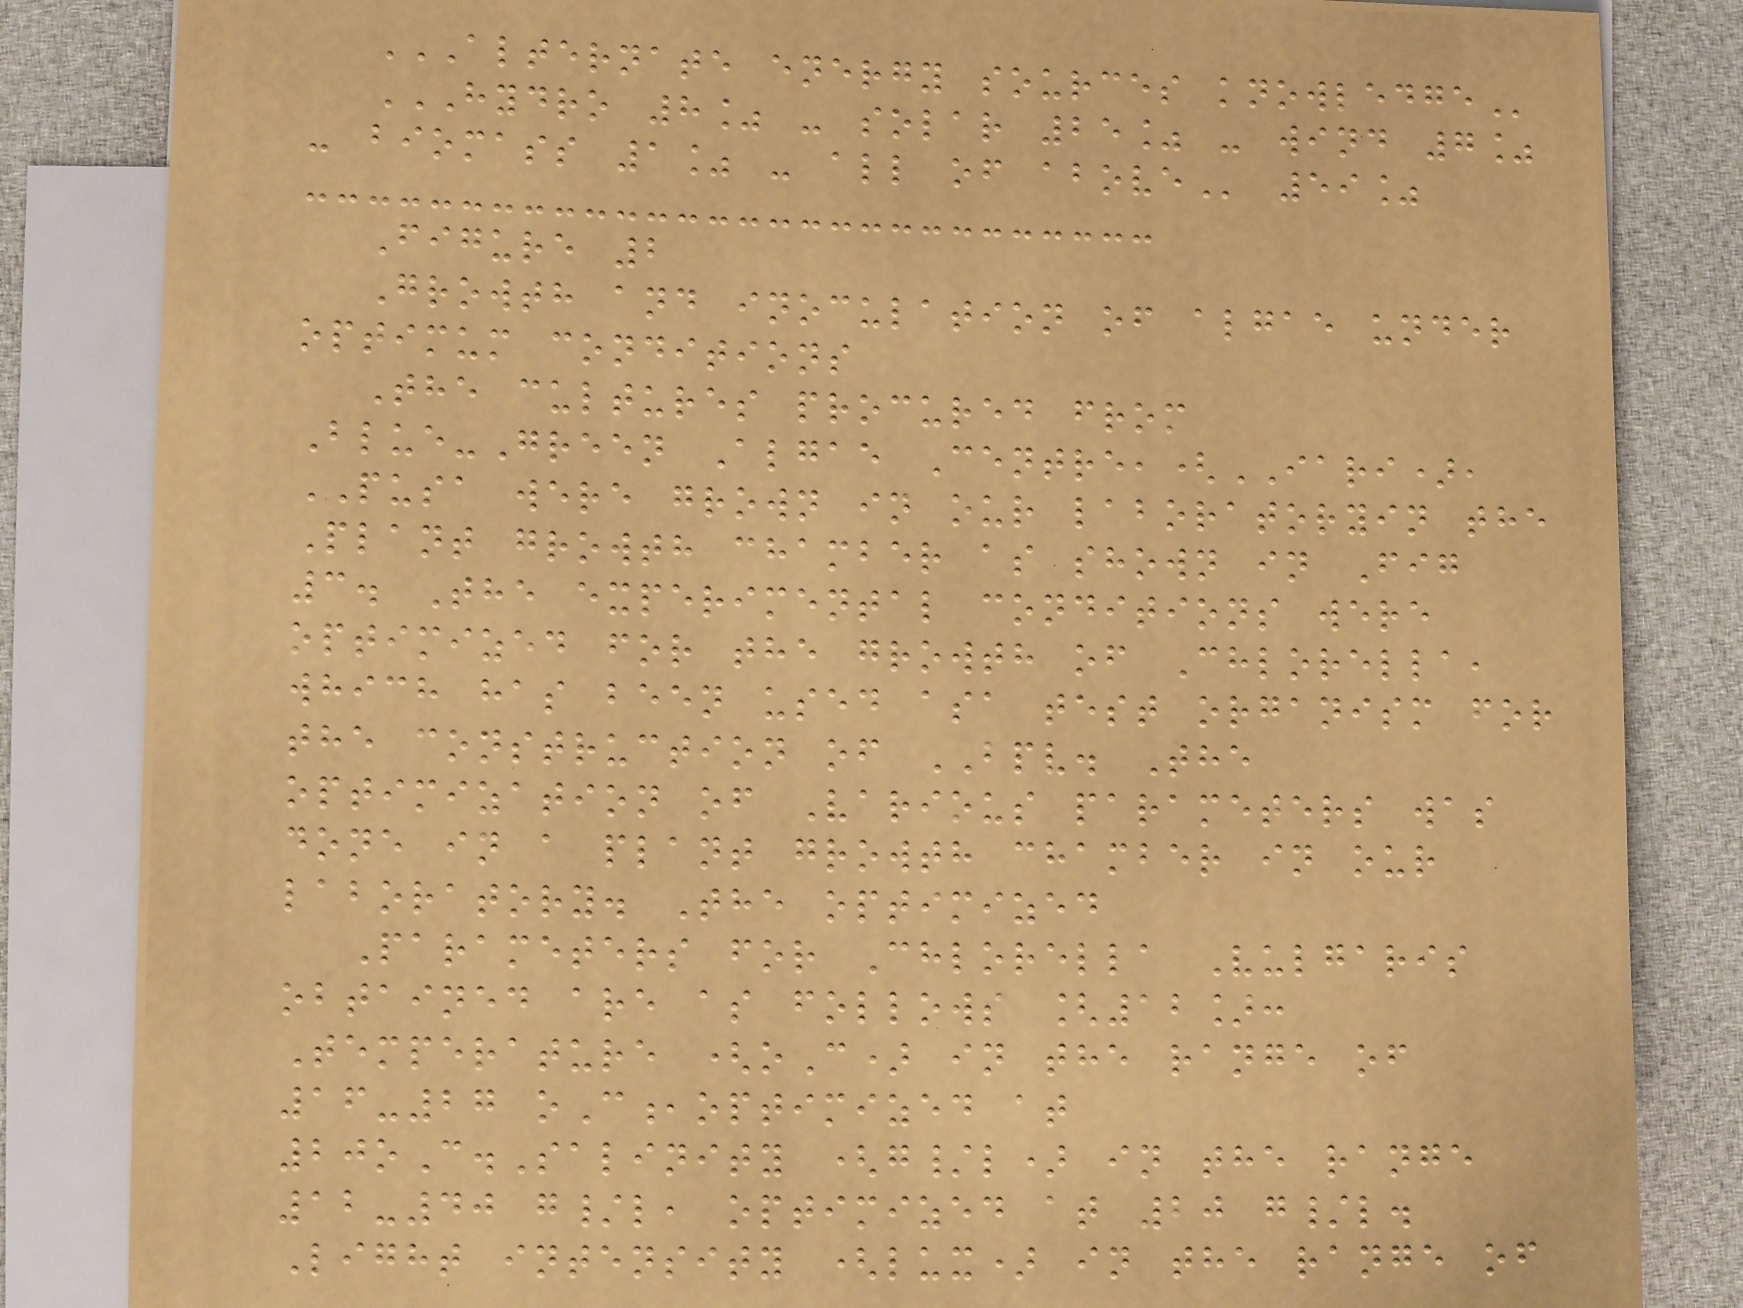ALTERNATE ENERGY SOURCES KNOWLEDGE
HYDRO 8% - SOLAR 25% - WIND 7%
- BIOMASS 1% - ALL OF ABOVE 59%
Figure 2
Growth and inoculation of algae under
optimum conditions
The cultures procured from
Blue-Green Algae Centre,(IARI),
PUSA were grown in our laboratoryin the
Plant growth chamber as shown in Fig
3. The experimental conditions were
optimized for the growth of Chlorella,
which has been used asa test organism for
the construction of BPV. The
optimization of Various parameters was
done in a plant growth chamber in our
laboratory. The optimized
Parameters for Chlorella Vulgaris
obtained are as follows [12]:
Temperature (oC) in the range of
16-27 oC,optimized at
20oC.Salinity (g/l) in the range
12-40 g/l, optimized at 20 g/l.
Light intensity (lux) in the range of
